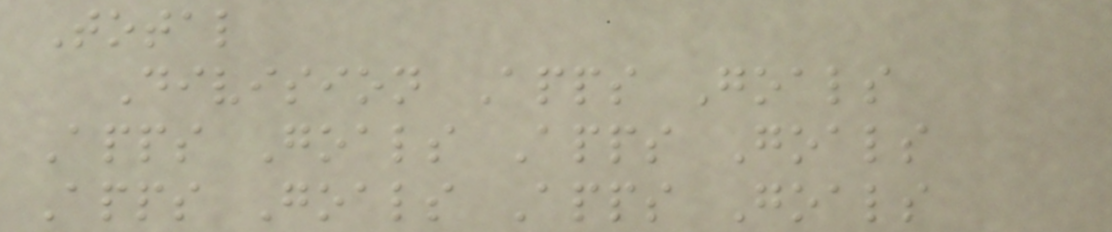Total
Division Apps Goals
Apps Goals Apps Goals
Apps Goals Apps Goals
